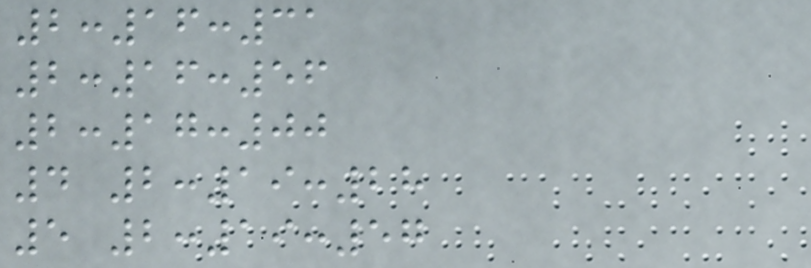2:16:31
2:16:56
2:17:00
4 2:19:28
5 2:19:57
